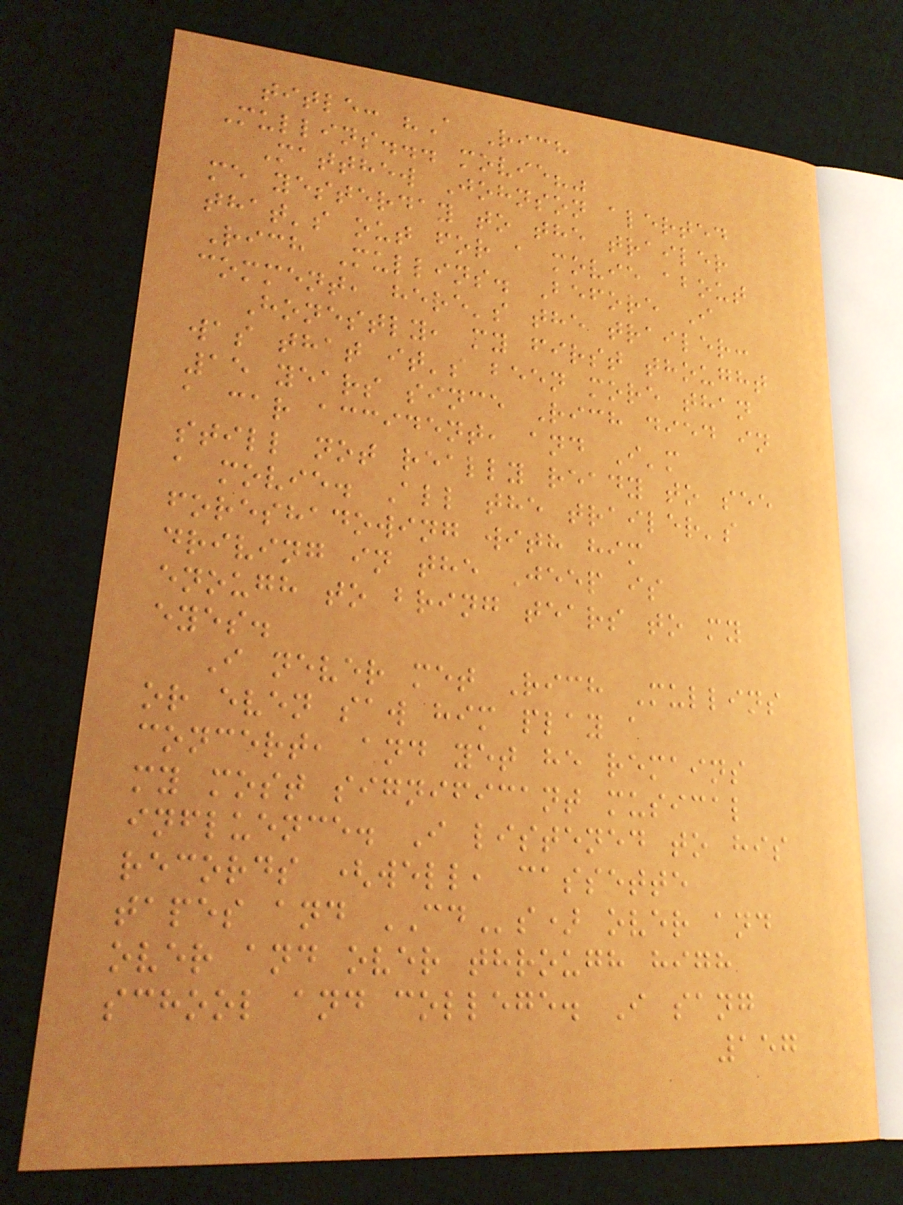title: "A Rich
Mullins... movie?"
Matthew Johnson alerted
me yesterday to the trailer
that's out for a movie about
Rich Mullins. Before I
comment, here's the trailer:
Honestly, my first thought
was that it's been more than
15 years since Rich died in
a car accident, and I'm
still not really ready to see
a movie. All the trailer's
foreshadowing with him
driving in the Jeep is
enough to bring tears to my
eyes.
I never met Rich Mullins
or even saw him play a
concert, and yet he remains
my most significant musical
influence. I listened to his
records (well, cassette
tapes and CDs) over and
over and over through high
school and college. I sang
157
